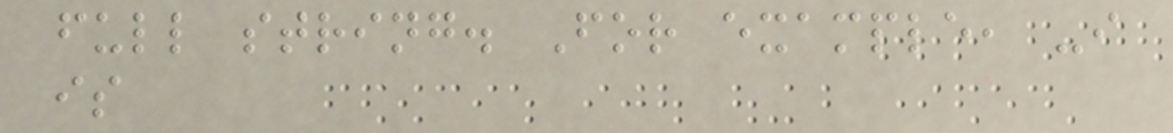full string. For example, -i
is
